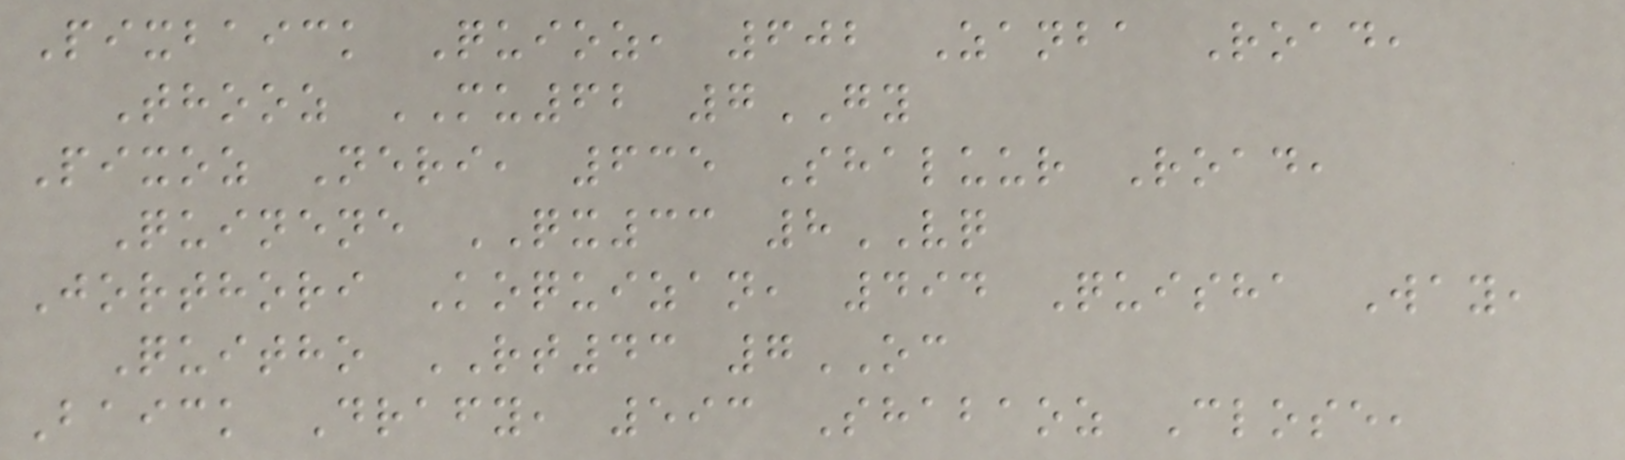Pixbaick Quioz, 602 Zanba Road,
Thooz MU62 7GY
Pixoz Neri, 635 Shaluur Road,
Quinene QX33 8VQ
Jorthori Koquizan, 494 Quisha Way,
Quitho RT43 7OC
Baick Drafy, 593 Shabaoz Close,
